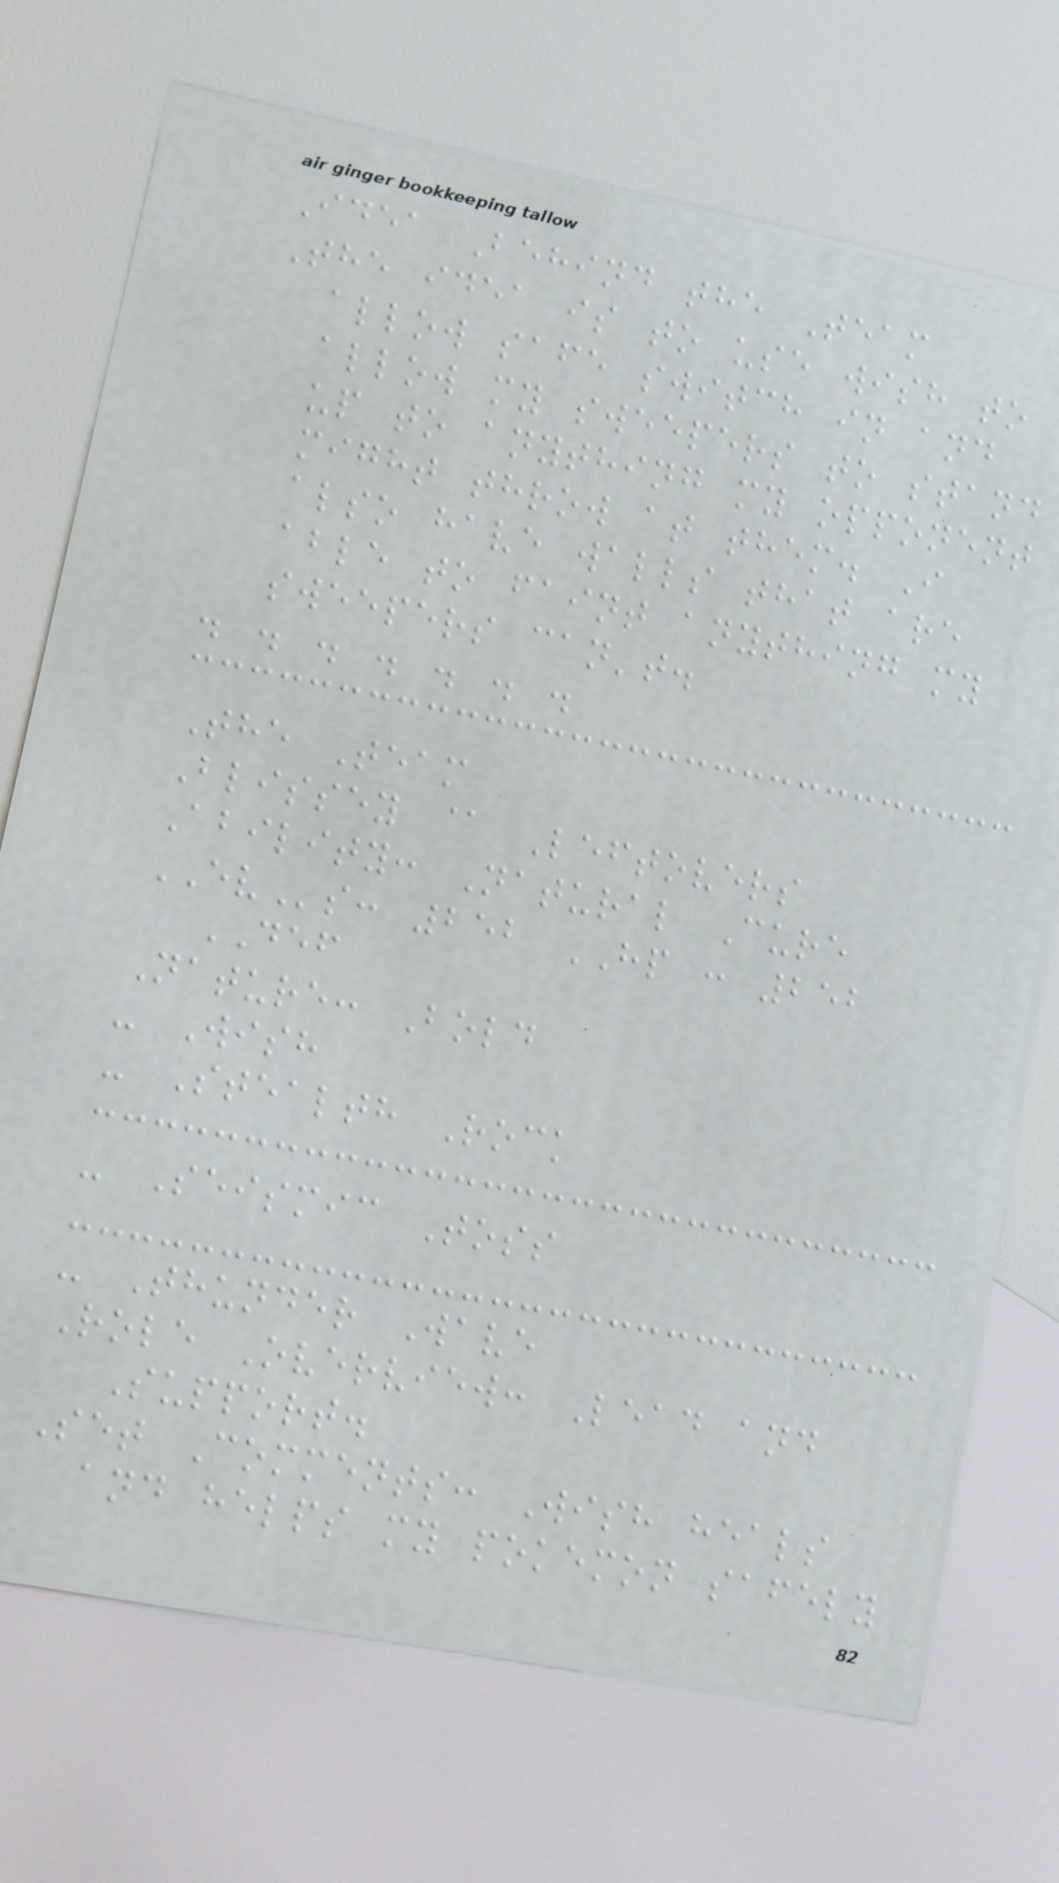Idea Behind the Team
The idea is to use wish to
allow safe switch in and
allow my sweepers to stand
up to anything my opponent
might throw at them. I
also have walls that are
able to faint anything my
sweepers can't.
. . . . . . .
The Team
Blissey @ Leftovers
Ability: Natural Cure
EVs: 252 HP : 252
DEF
Nature: Bold
- Wish
- Stealth Rock
- Seismic Toss
- Thunder Wave
Role Overview: Lead and
Support.
Set Comments: Wish heals
and helps my pokemon safely
